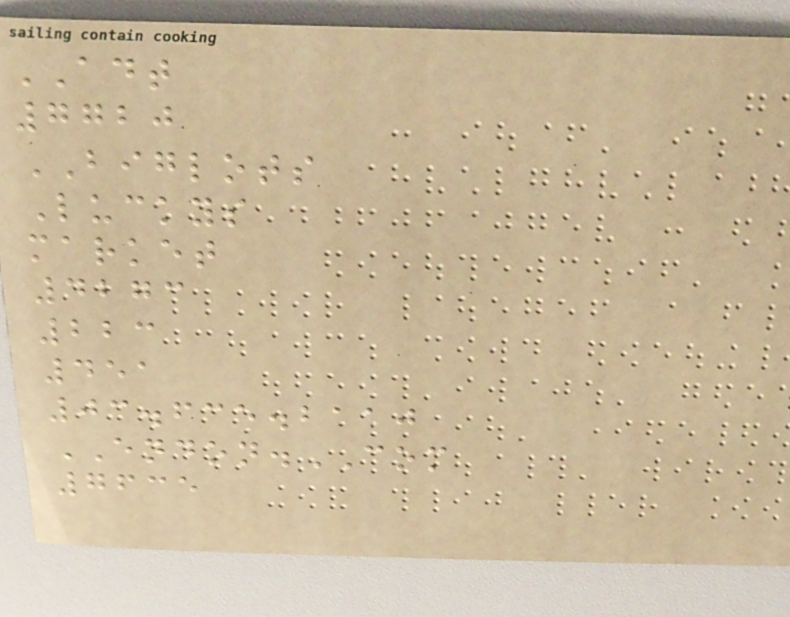ADT
7720
BIGLOTS
Luckys
market
4273
223
451
03.635.2110
ENDON.COM
7635
